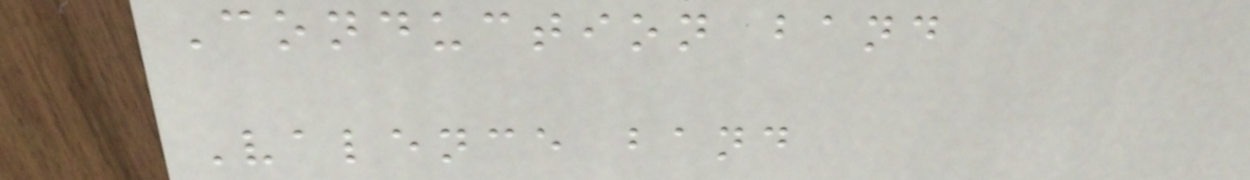Conduction band
Valence band
